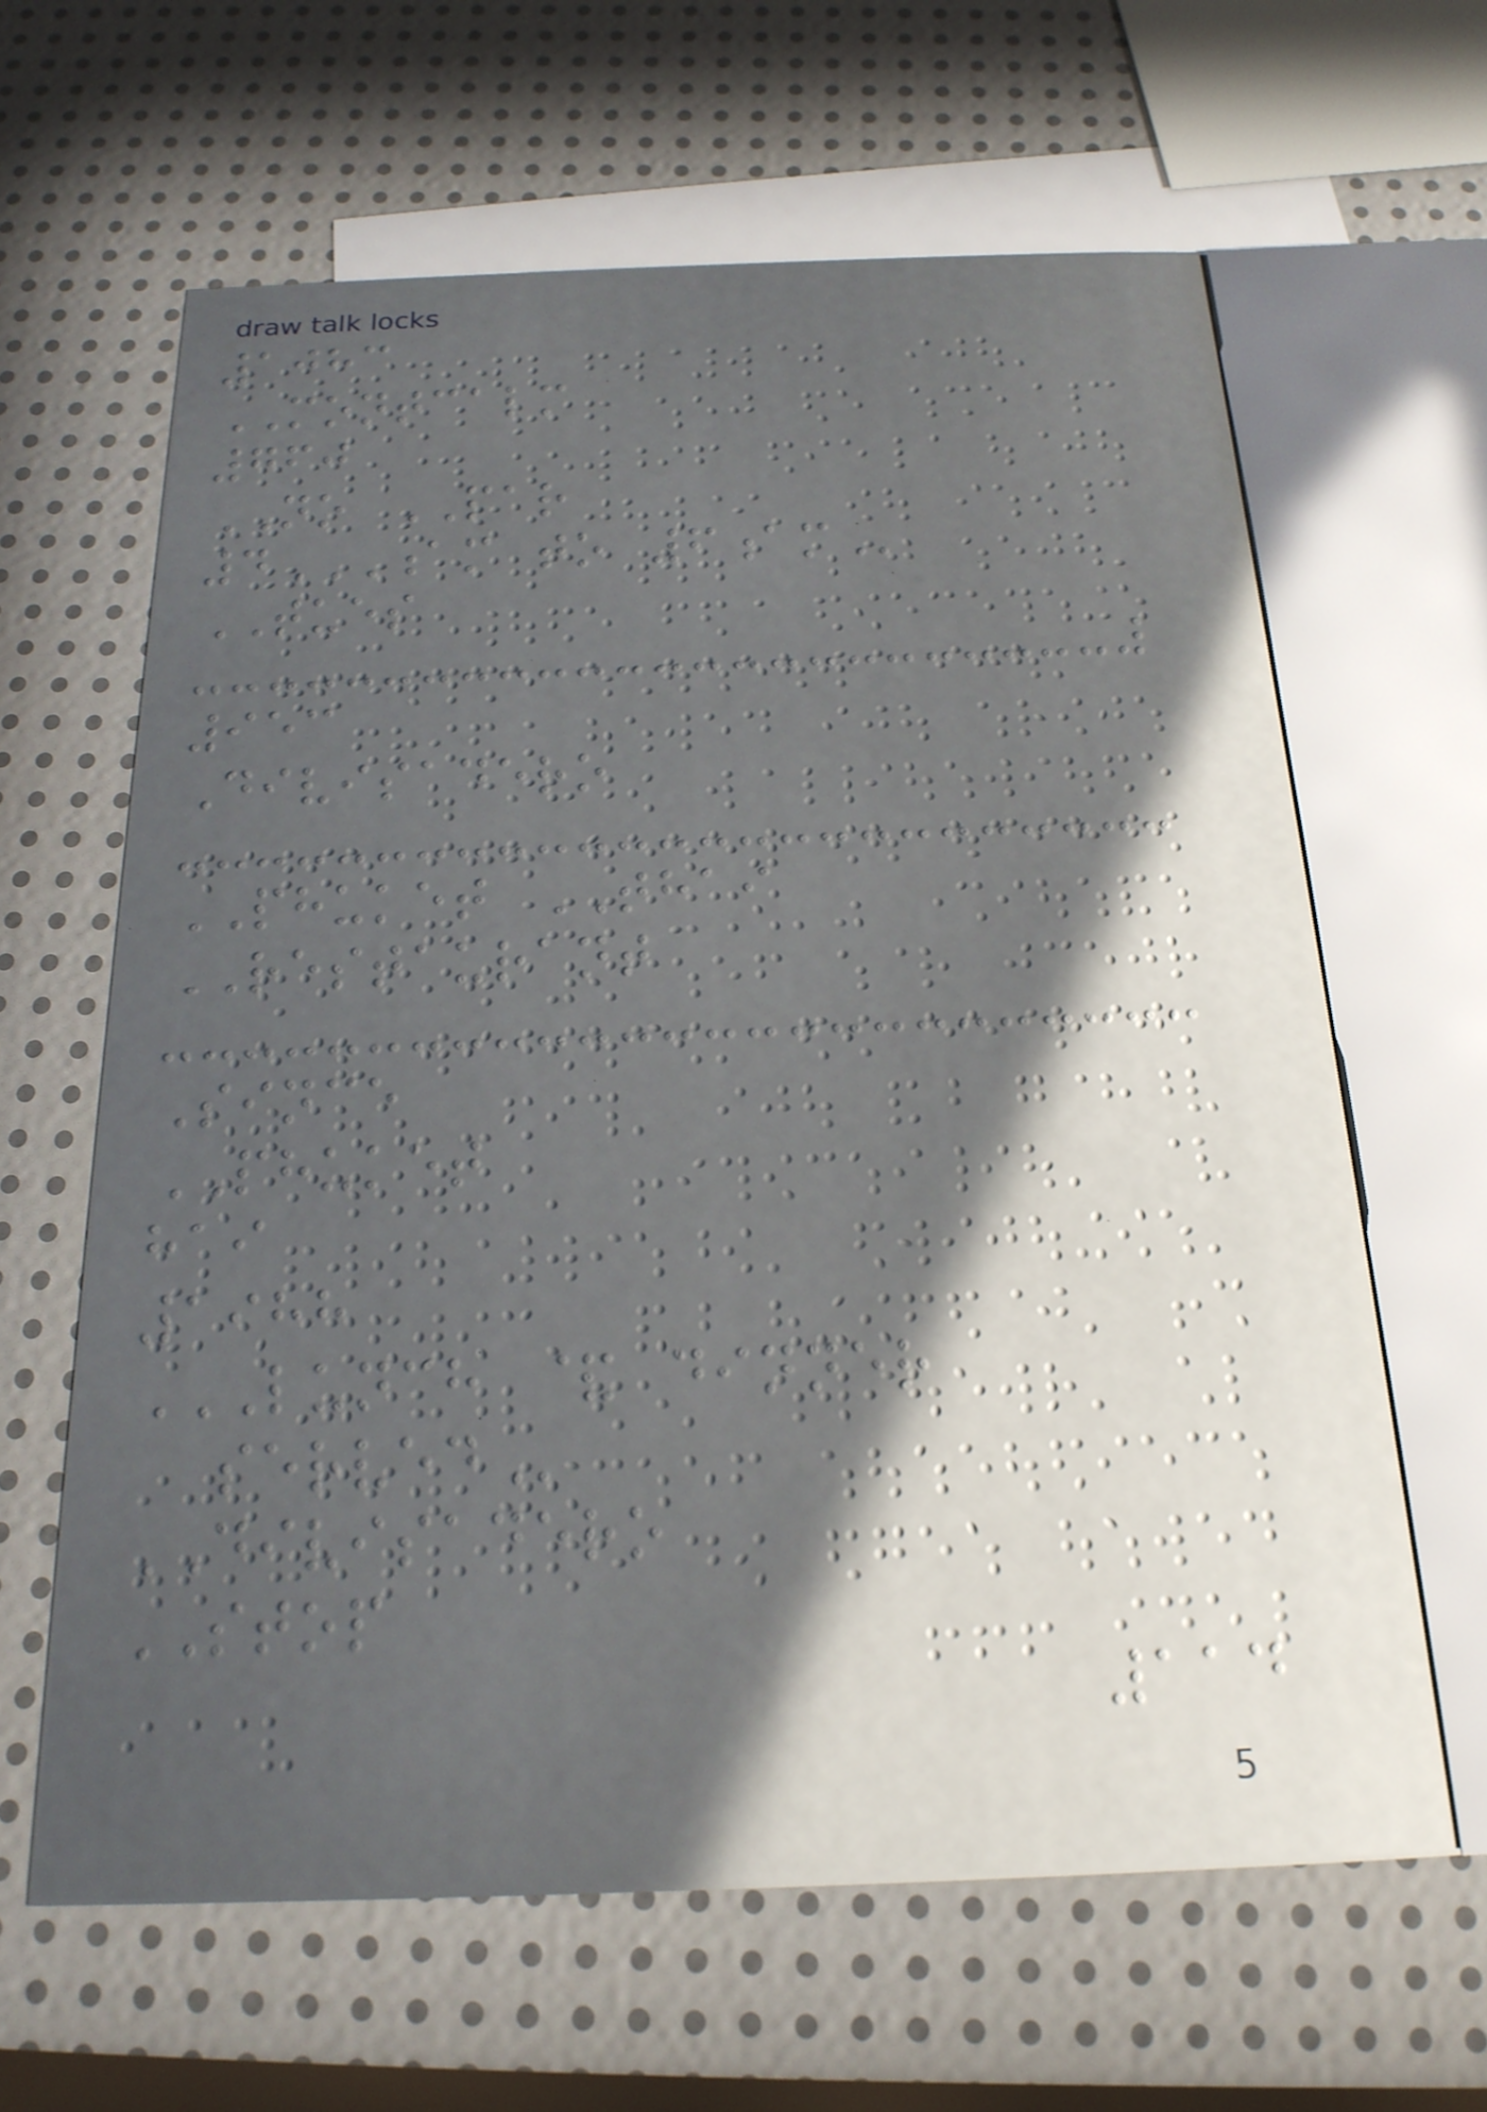1083
MONTCALM
760
NO PAR
4AM TO 6AM
TUES
953
Divisadero
PHUKET THAI
RESTAURANT
Since
PHUKET
hai
1988
LUNCH & DINNER
SERVED
DIVISADERO
STOP
114
